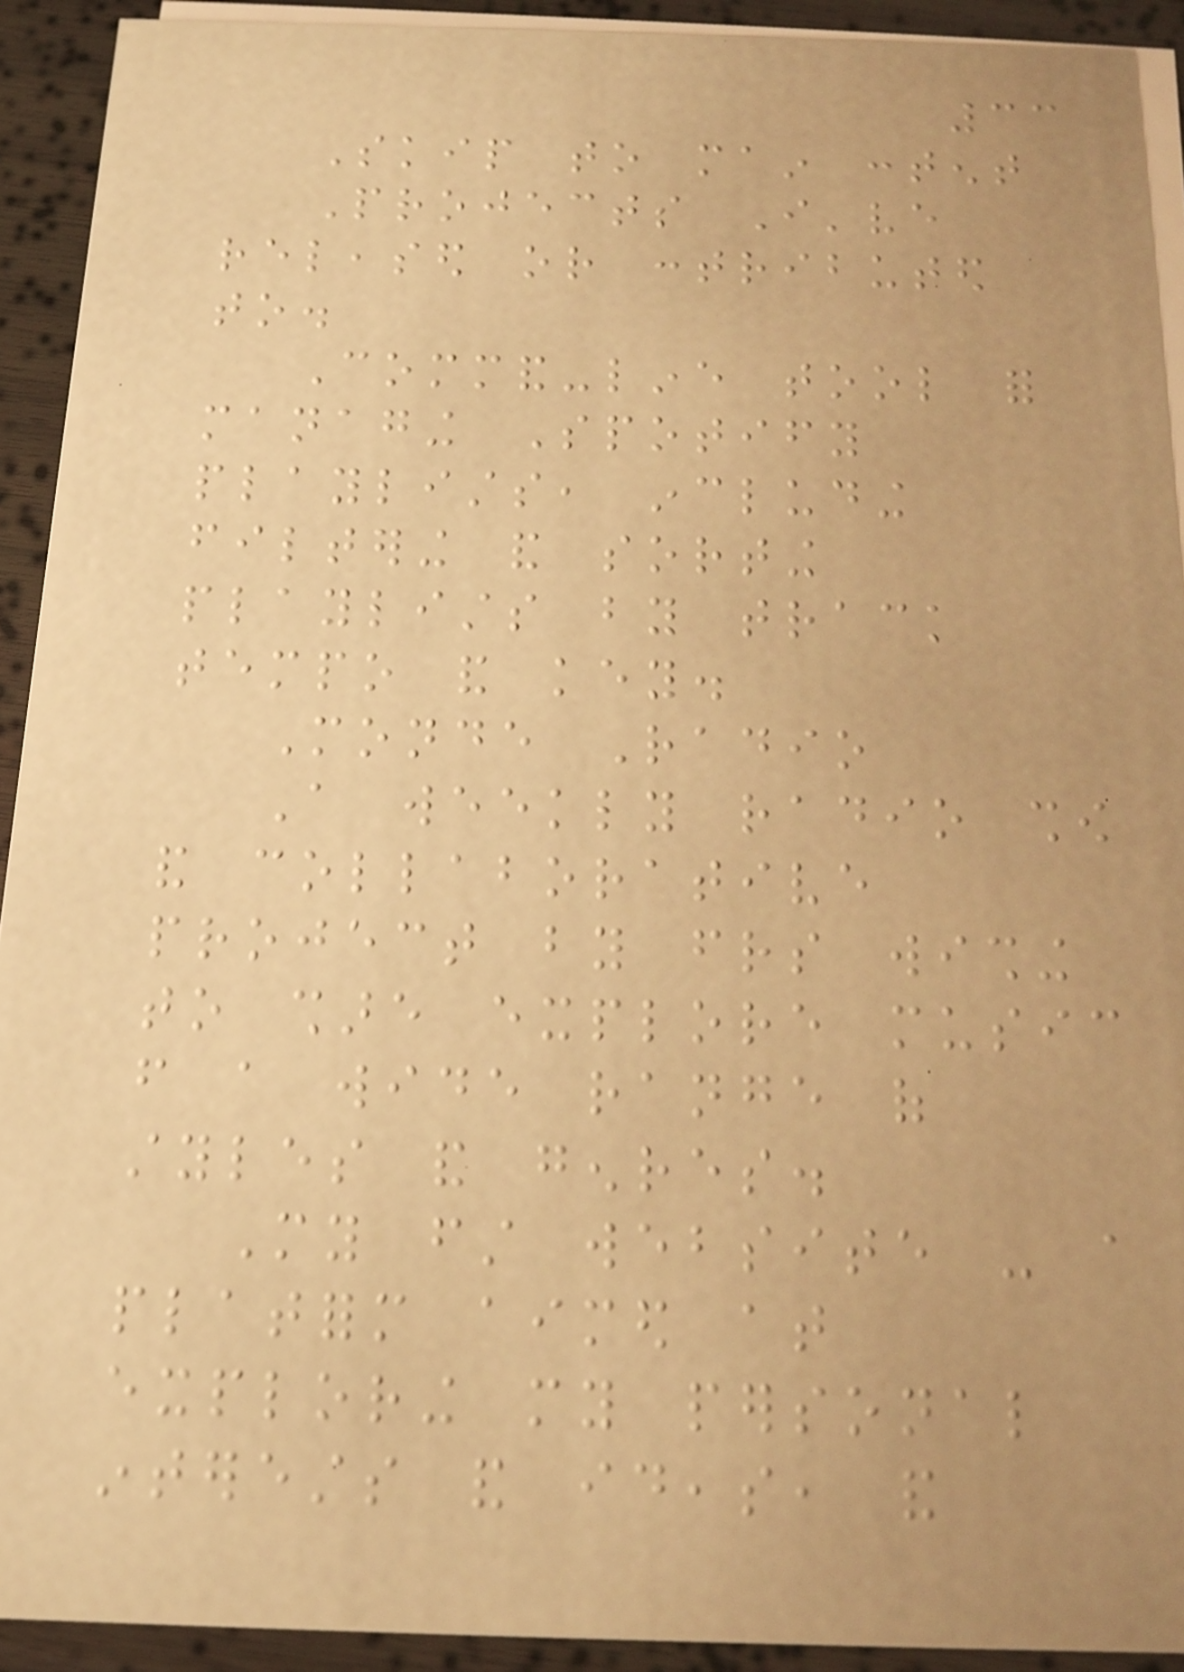33
Skip to main content
Projects I've
released or contributed
to.
Command-line tool for
managing Spotify
playlists, including
filtering and sorting
playlists by track
tempo and key.
Monde Radio
A weekly radio show
and collaborative
project by friends wishing
to share explore music
from a wide range of
styles and genres.
My first website - a
platform aimed at
exploring my personal
interests and ideas, and
